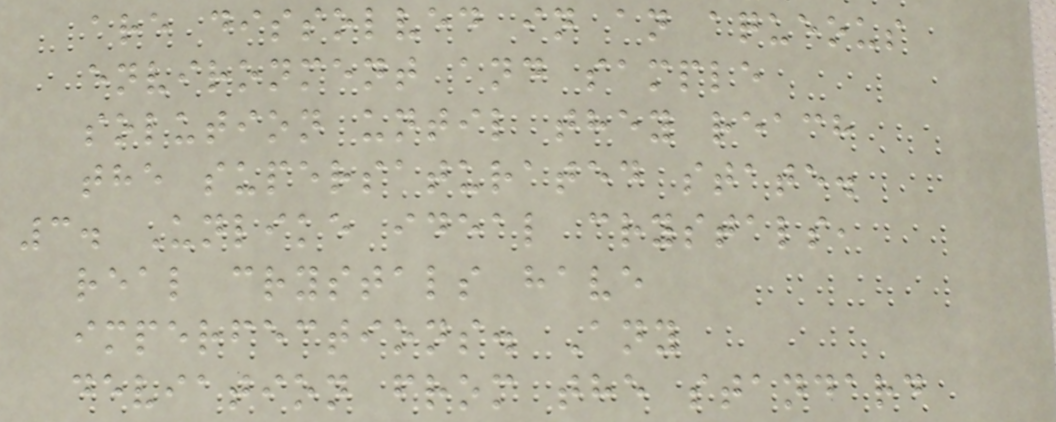are dissolved in an aqueous
environment and sample
solution until they reach
the supersaturated state.
3. Unlike ideal crystals,
real crystals have
imperfections. Any
deviation from the standard
